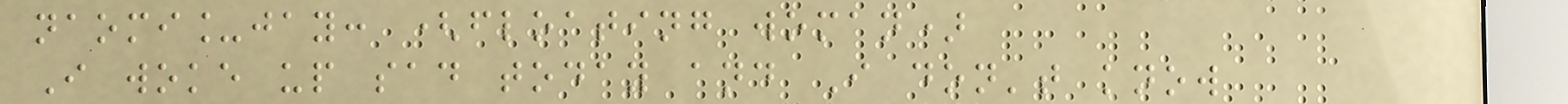naomi_jay: (floating woman)
I woke up sad today and I don't know
